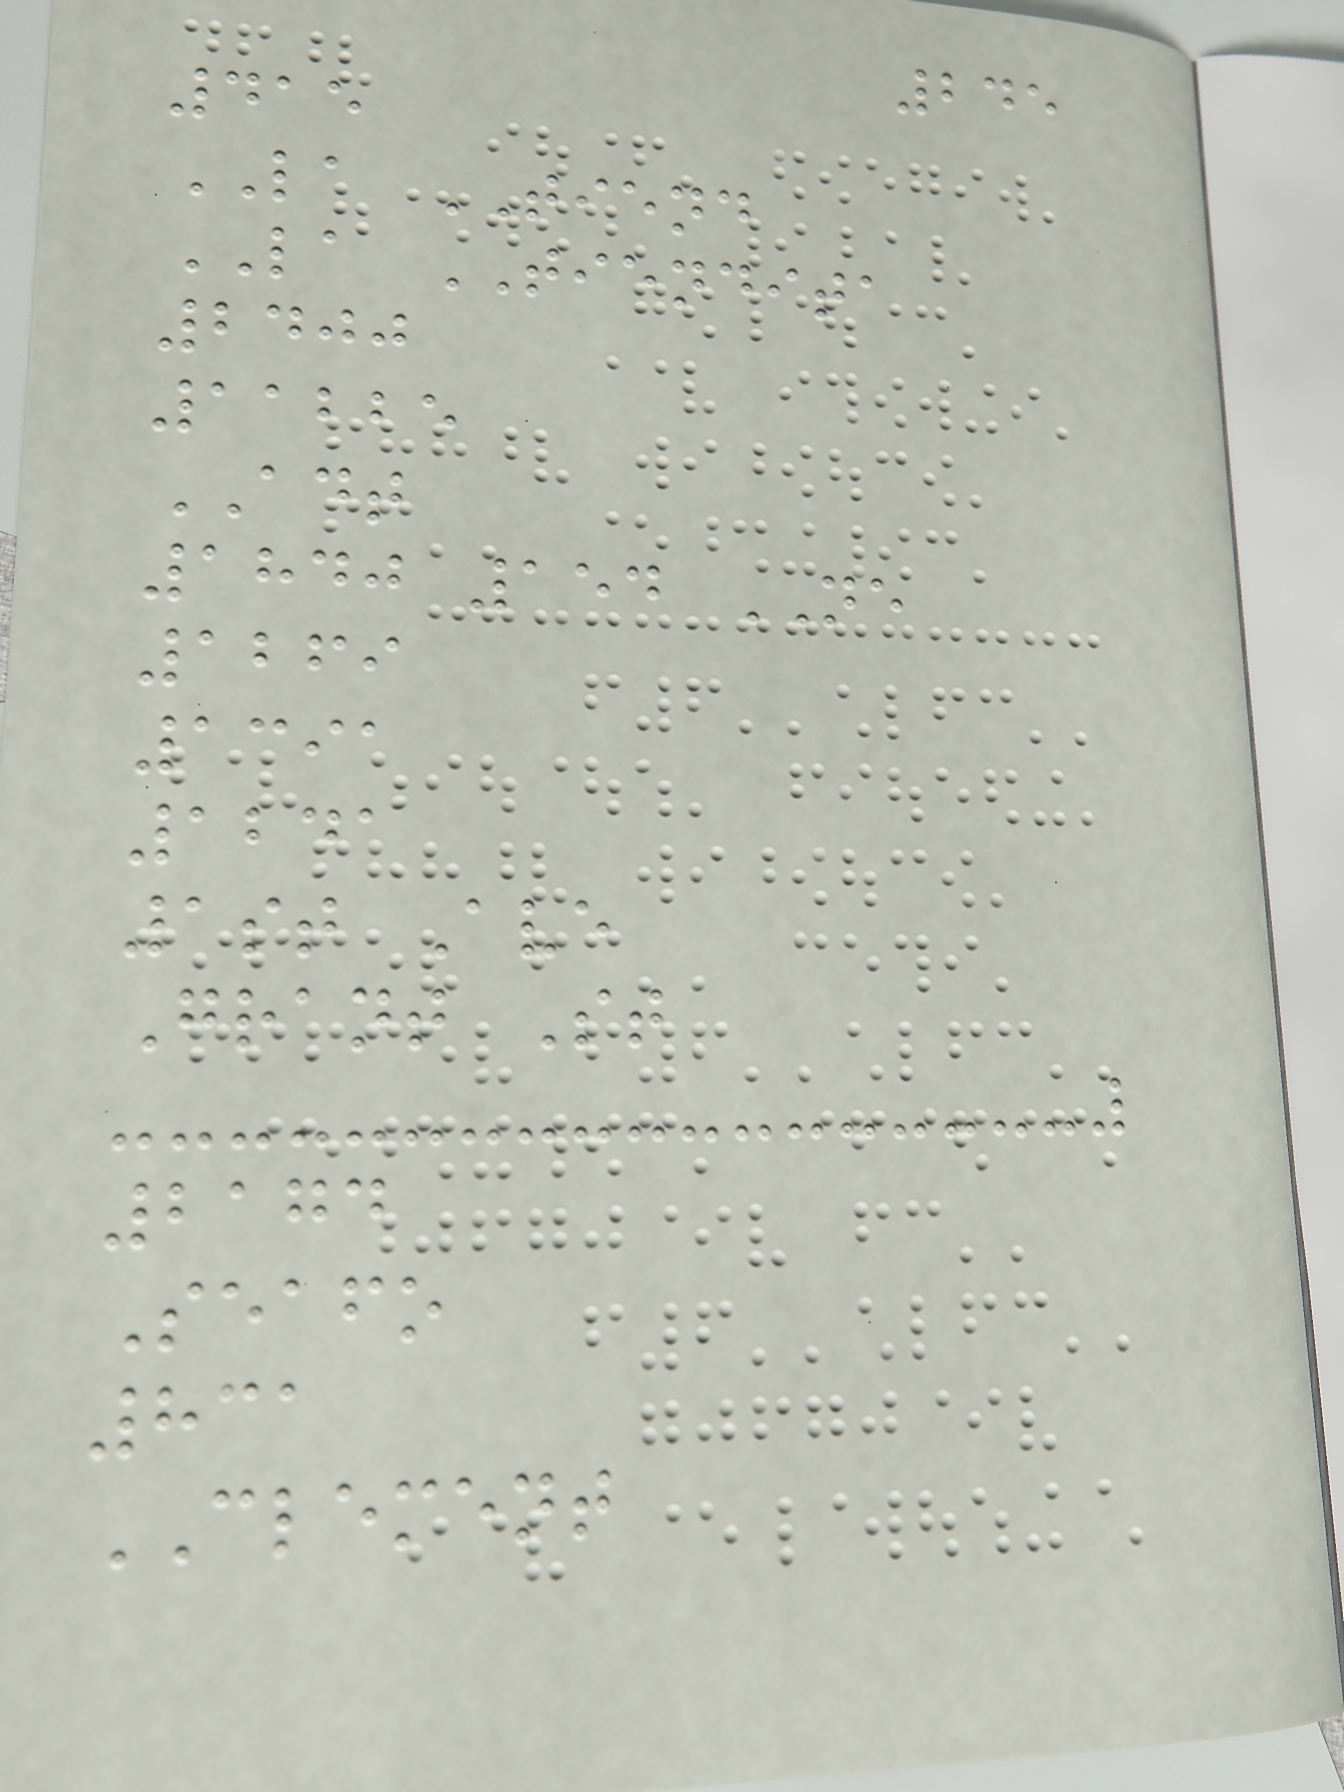245
415
LA TIEND
LA TIENDITA
2400
11225
ADT
1840 154 NE
1269
1391
1241
1st Ave
Grant St
2174
Seafo
831
CLEMENT
